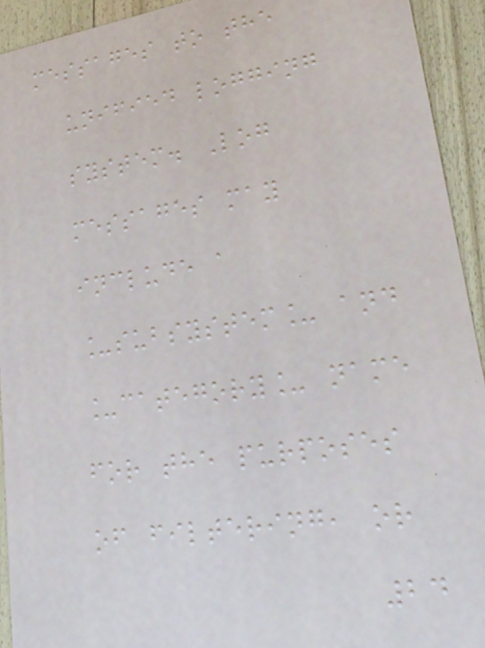messages to the
unified logging
system. Log
messages may
include a
_subsystem_ and
_category_ name
for the purposes
of filtering, or
24
